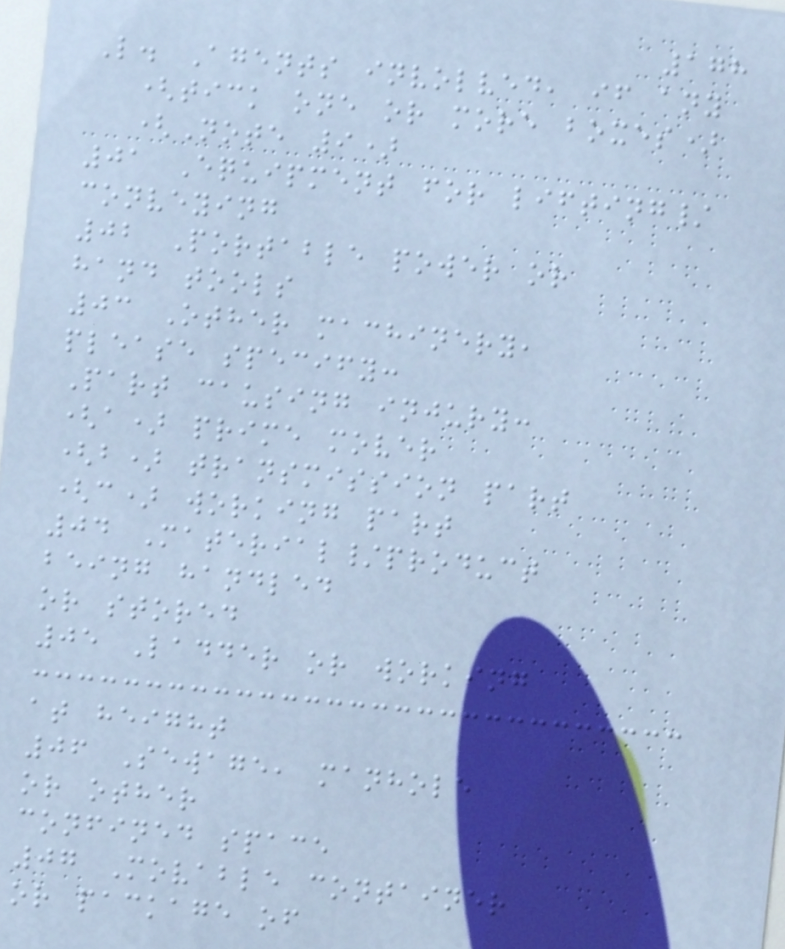178
L. Agents involved, if any
(tick one or more boxes)
(Note 9)
01 Equipment for lifting/
conveying
02 Portable power or
hand tools
03 Other machinery,
please specify:
Part causing injury:
(a) prime mover
(b) transmission part
(c) working part
04 Material/product
being handled
or stored
05 Ladder or working
at height
06 Sewage, manhole
or other
confined space
07 Movable container
or package of
